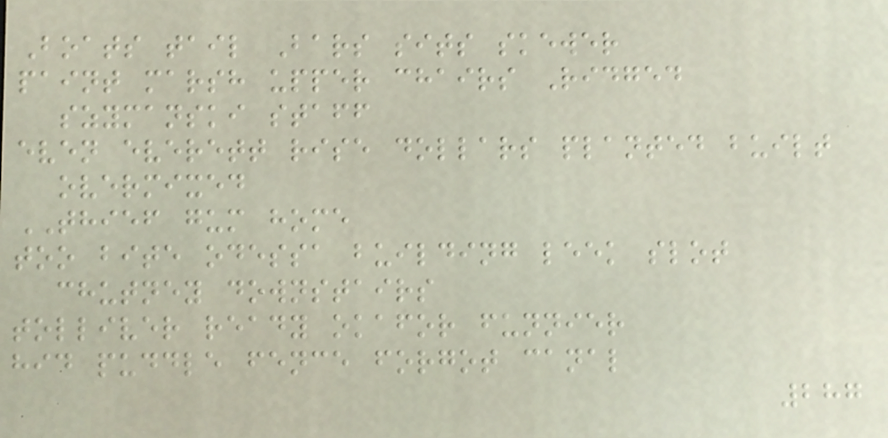Boats tail Bars sits skewer
paint marsh upper chairs Ridged
szymanski staff
even everett rise dollars planted built
overmixed
THIEF gum home
too bite odessa building leek slot
chutney downstairs
tolliver ready okafor funnier
hid puddle fence forgot canal
287
